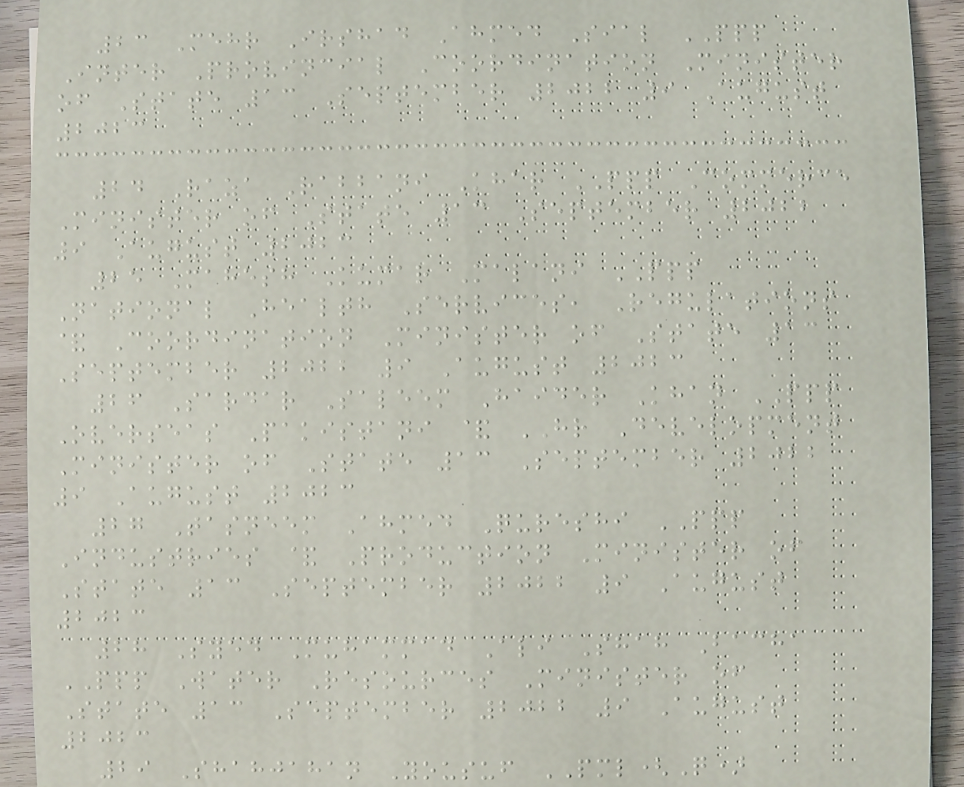23 Mehr Irshad Ahmed Sial PPP
Inter Provincial Coordination Minister
of State 13 September 2022 9 August
2023
24 Raza Rabbani Khar PPP Commerce
Minister of State 13 September 2022
9 August 2023
25 Mahesh Kumar Malani PPP
National Health Services, Regulations
& Coordination Minister of State 13
September 2022 9 August 2023
26 Sardar Saleem Haider Khan PPP
Overseas Pakistani & HR Development
Minister of State 13 September 2022
9 August 2023
27 Tasneem Ahmed Qureshi PPP
Industries & Production Minister of
State 13 September 2022 9 August
2023
28 Syed Muhammad Ali Shah Bacha
PPP Water Resources Minister of
State 13 September 2022 9 August
2023
29 Shahjahan Yousuf PML(Q)
